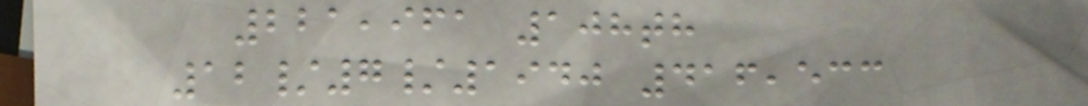221,961 108th
12/7/1940 416,533
